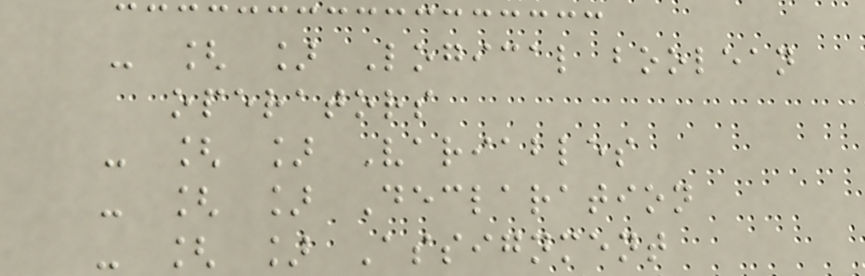- [ ] Logical boolean
operators
- [ ] Variables
- [ ] Declaration
- [ ] Assignment
